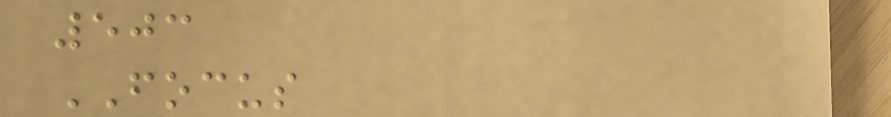503
FOCUS
